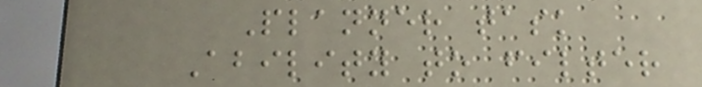Planner task
Ability to filter
